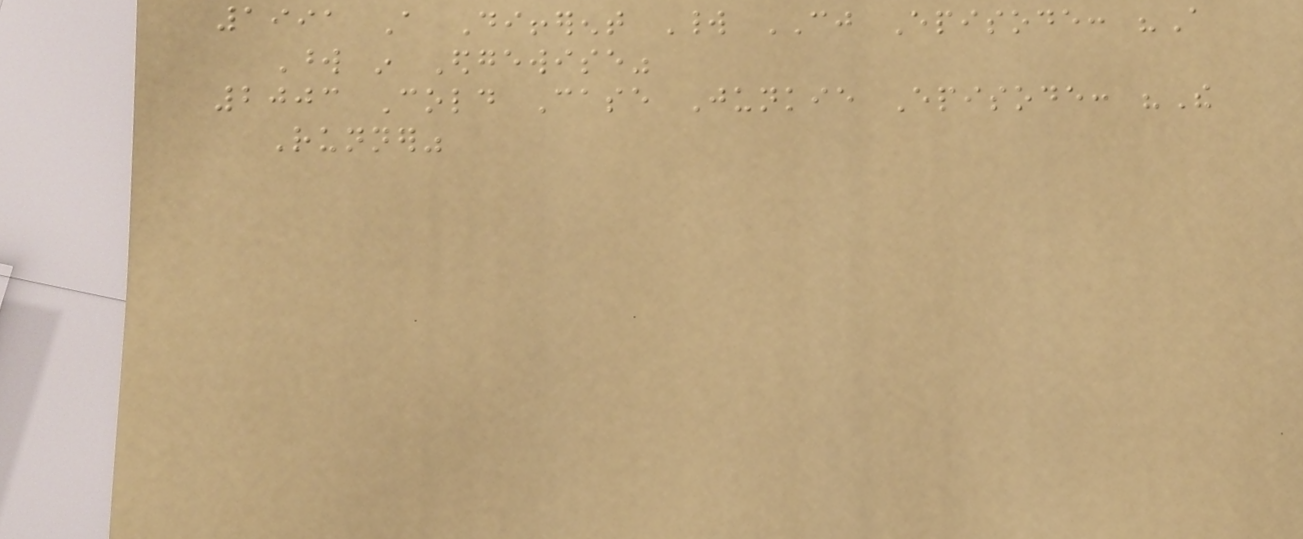1991 A Different World CJ Episode: "A
Word in Edgewise"
2003 Cold Case Junkie Episode: "The
Runner"
